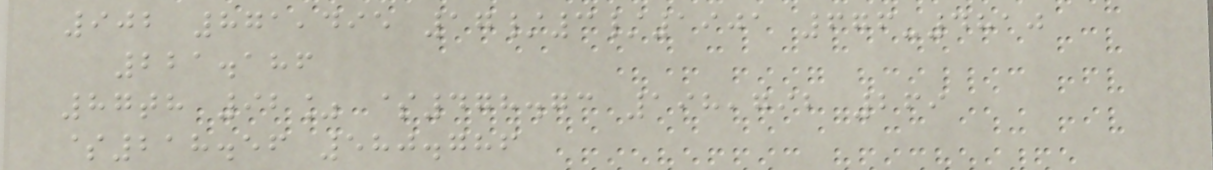902 871,495 17/3/1901 676-4810
221.186
87th 92% $478.73 198,792 269
$218.56 580.786
